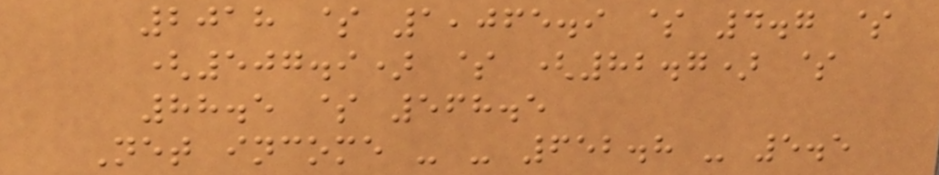2018 $ 1,065.9 $ 4.7 $
(507.9) $ (82.7) $
88.5 $ 568.5
Net income - - 652.8 - 5.5
